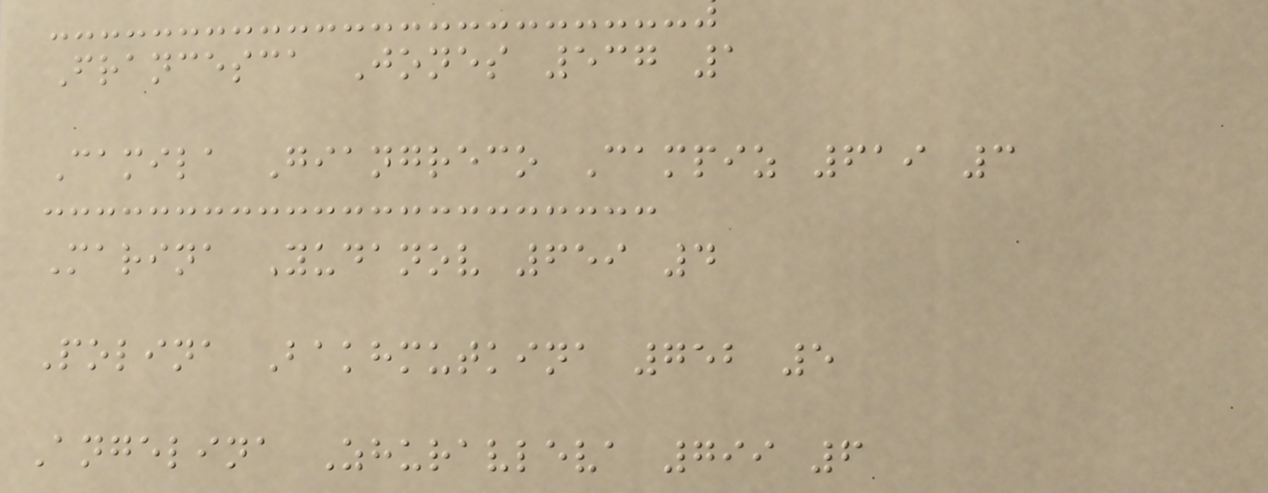Francesca Jones 537 1
Camila Giangreco Campiz 619 3
Marina Yudanov 659 4
Polina Bakhmutkina 752 5
Angelina Zhuravleva 799 6
